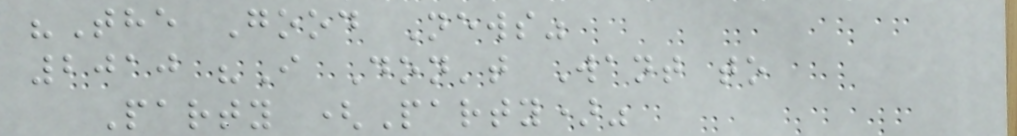"The Good News"
2010 "I Don't Want to
Party (Party)"
